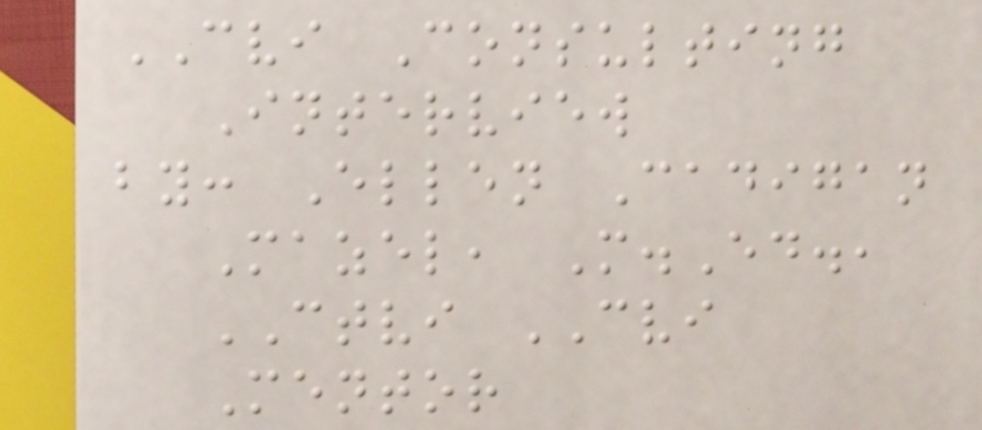CVI Consulting
Interview
by: Ellen Cadigan
Mazel, M.Ed.,
CTVI CVI
Mentor
